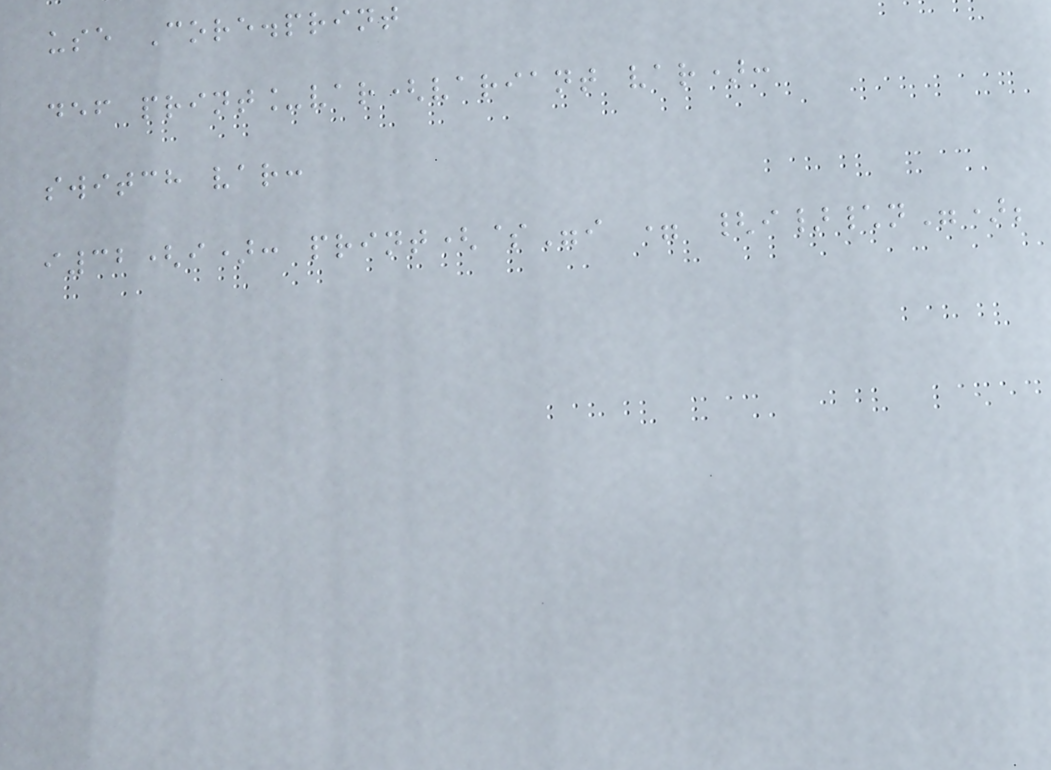use Core.print
def print_var(variant var):
switch var:
i32(i): print($"i = {i}\n");
